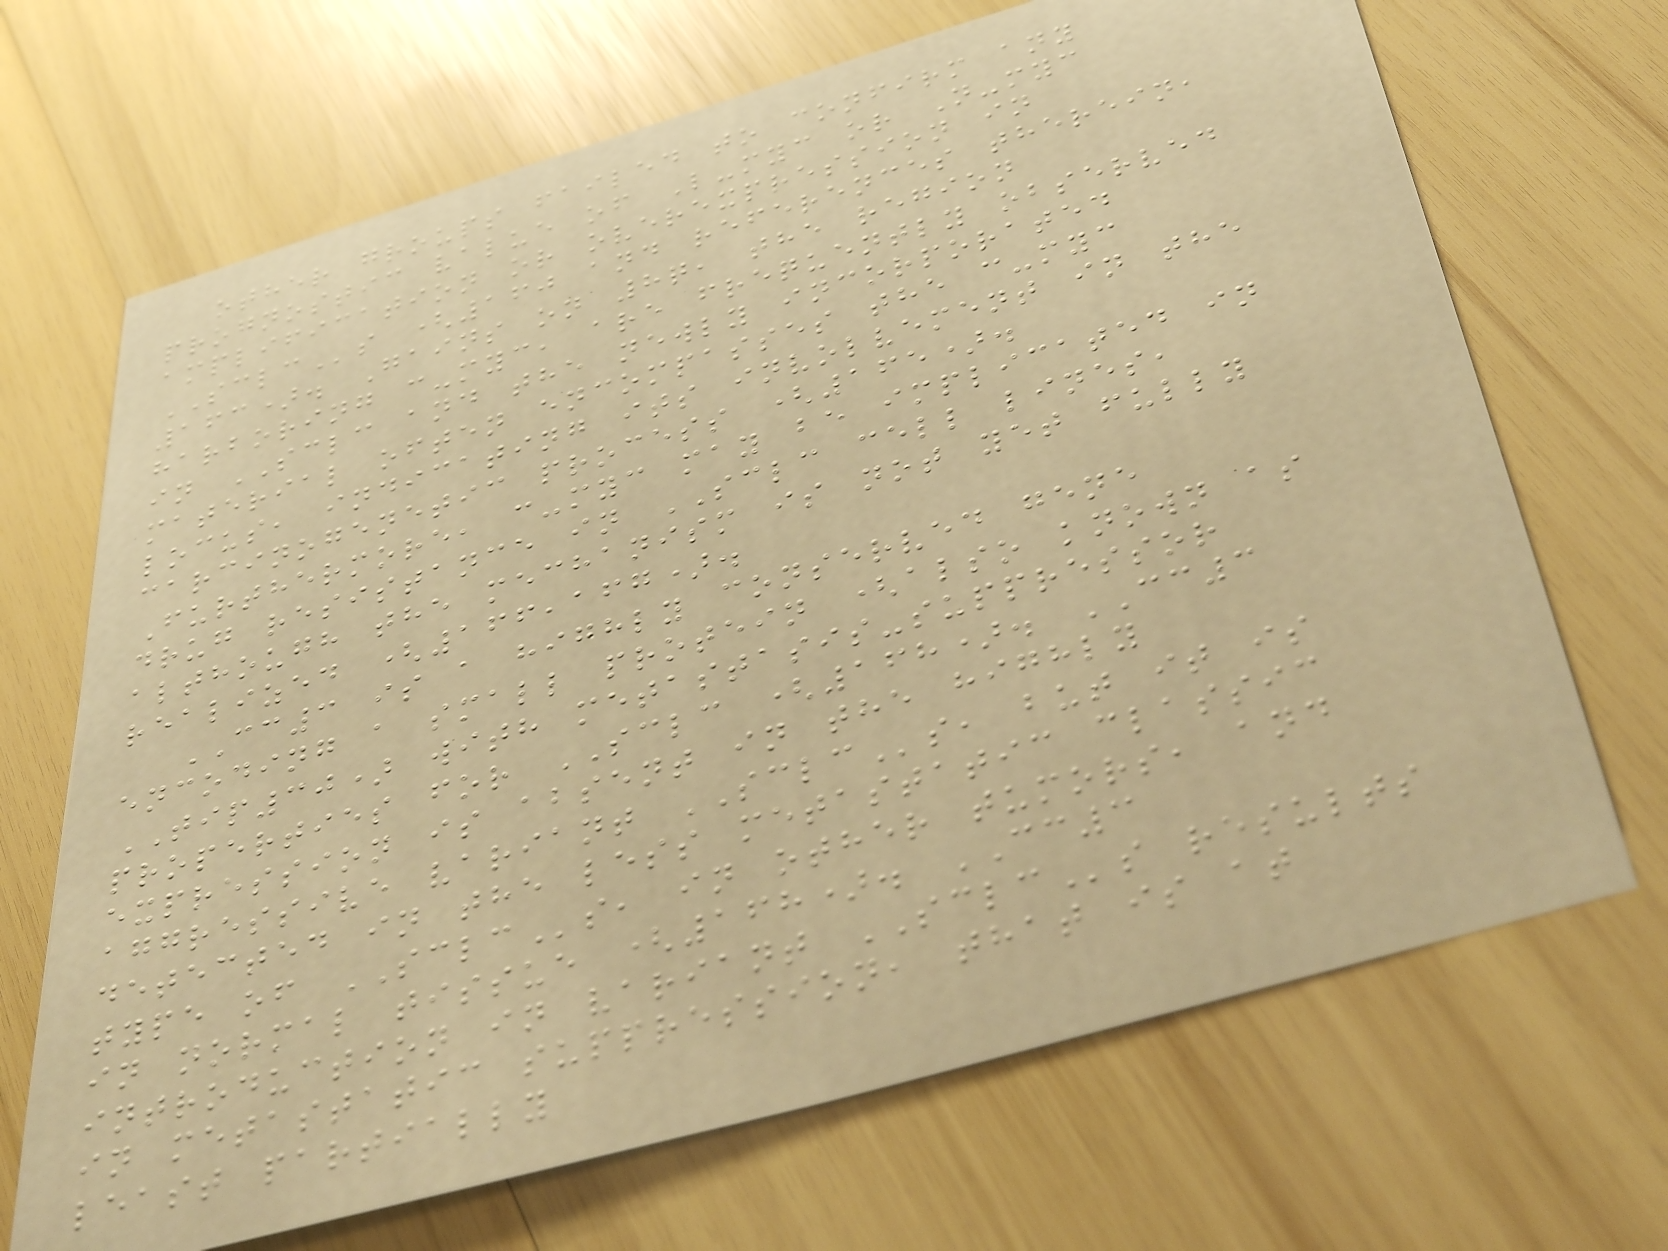other groups failed to confirm any
prognostic value of L-myc or N-myc
amplification or overexpression in
SCLCs (160 and references therein,
163). Gains on 8q, the region
harboring c-myc, are frequently observed
in SCLC and the newly incorporated
material often encompasses the c-myc
locus, indicating its involvement in the
carcinogenetic process (165).
Furthermore, c-myc may be implicated in
drug resistance in SCLC cell lines,
although the mechanism is not yet fully
realized (166,167).
CC3 is a highly conserved gene
encoding a small protein (also known as
TIP30) with metastasis-suppressor
properties for SCLC (168). CC3
expression is absent in the highly
aggressive variant SCLCs, but it is
detected in the less metastatic classic
type of SCLCs, in other tumors, and
in normal tissue (168). CC3
introduction in variant SCLCs results
in metastatic suppression, that is at
least partially
